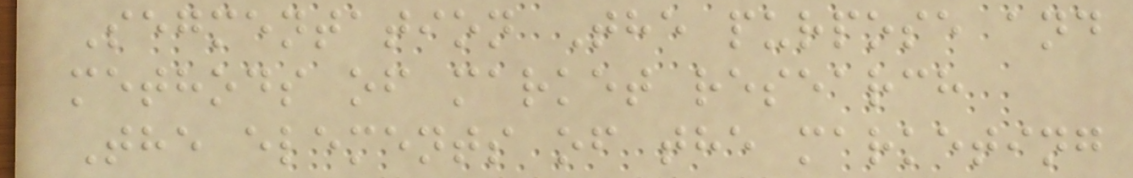Segmentation The purpose and
methods of market research
The elements of the marketing
